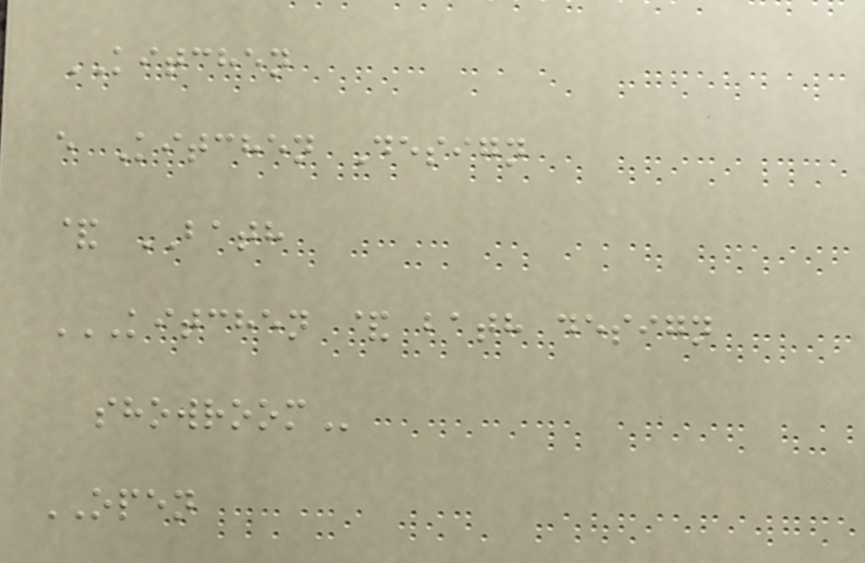KITCHEN
e Kitchen Design
& BATH
KITCHEN & BATH DESIGN
SHOWROOM
OPEN
